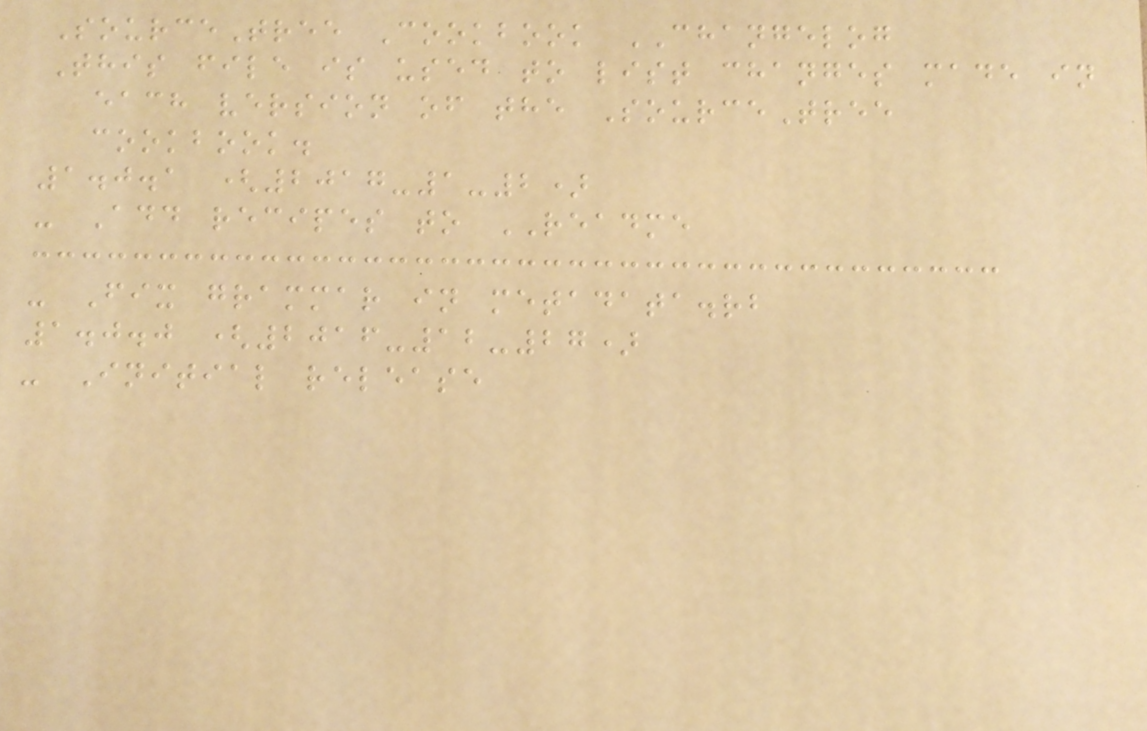SourceTree Cookbook CHANGELOG
This file is used to list changes made in
each version of the SourceTree
cookbook.
1.0.1 (2017-1-2)
- Add recipes to README
- Fix grammar in metadata.rb
1.0.0 (2016-12-27)
- Initial release
